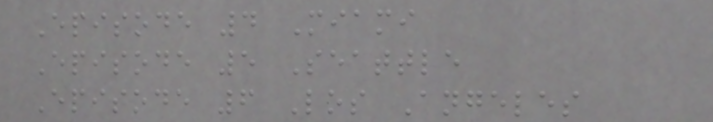Episode 4 Miami
Episode 5 Seattle
Episode 6 Los Angeles
